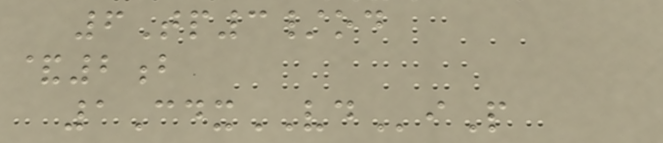6Tp3/od
&2b
1CdxVDiP
